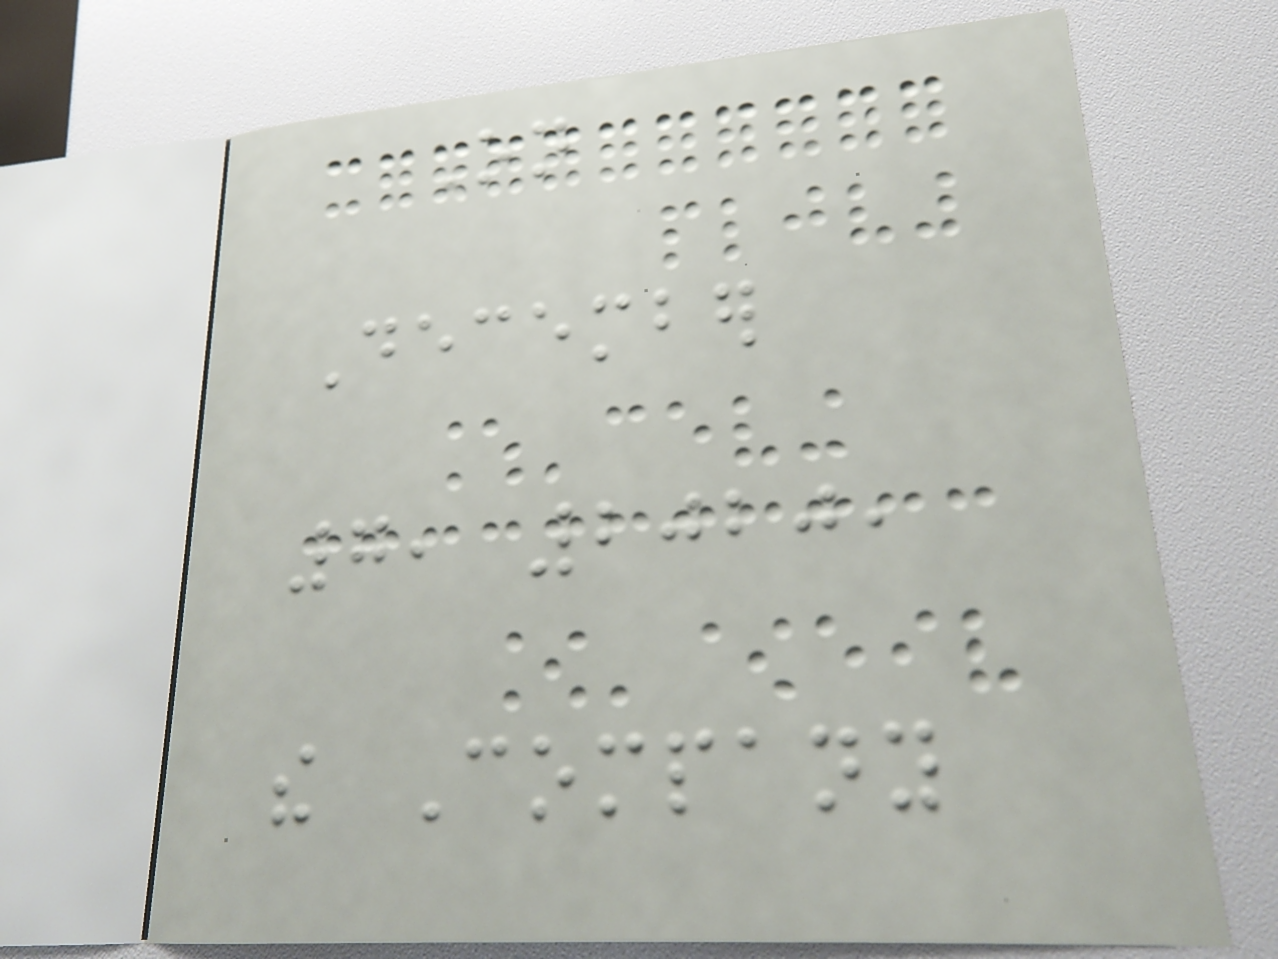On
December
7, 2020,
the Company
